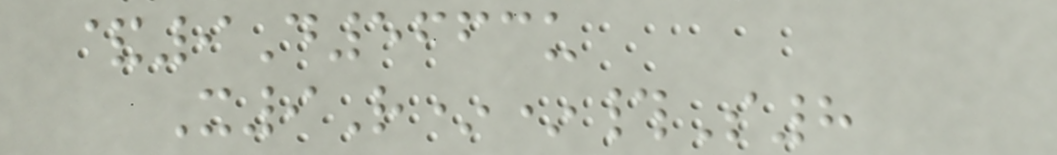&9D5663u
X9R**#S8
